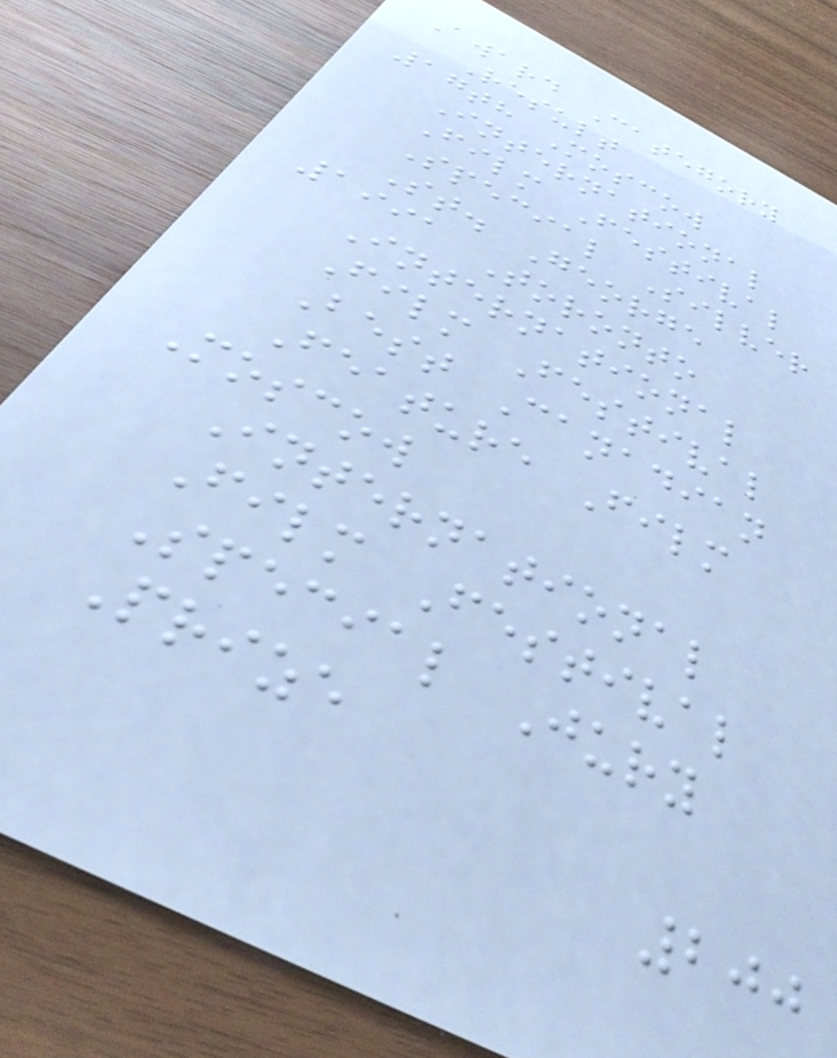Award Category
Result
17th Moscow
International
Film Festival
Special Silver
St. George
1991 Toronto
International
Film Festival
Best Canadian
Feature Film
Moscow
International
Film Festival
Special Jury
Prize
200
